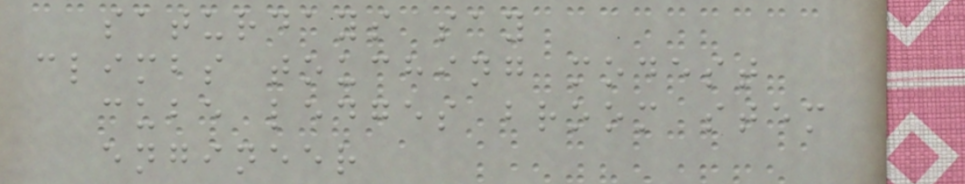saturdays say
climbs touching modest
cube ledges broom stem
engineer
